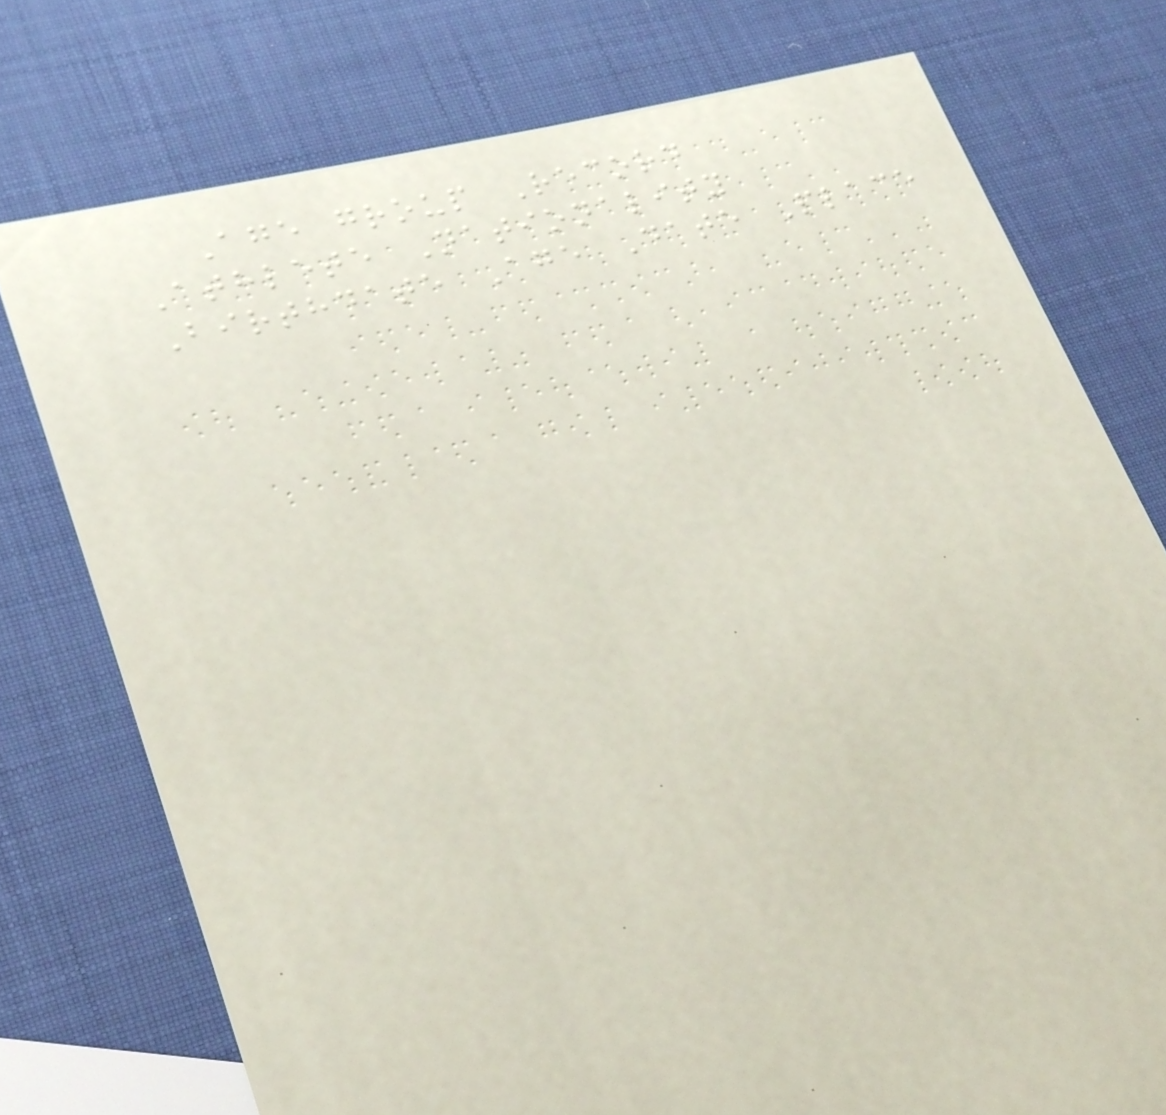Age group Record
Athlete Nationality
Birthdate Age Date Place
